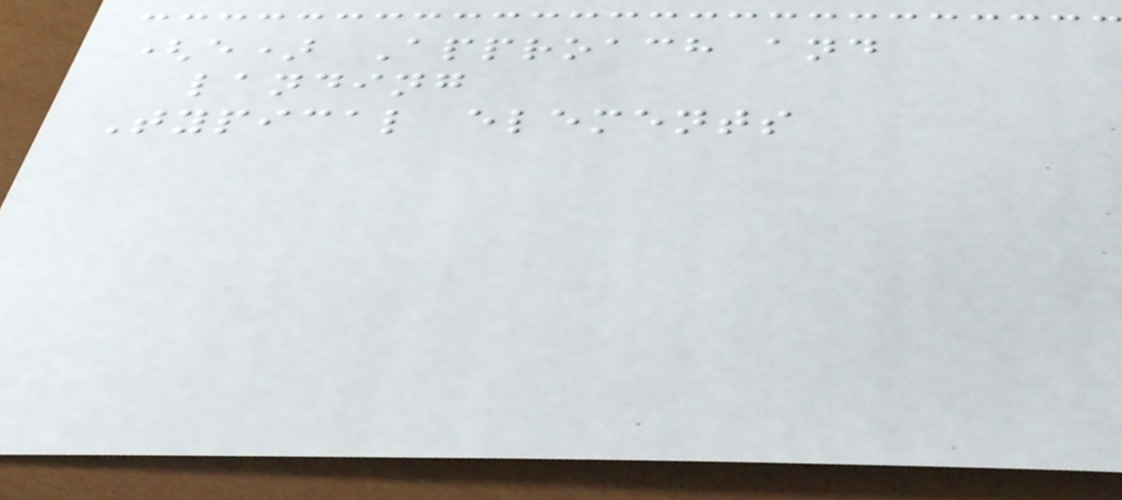(e) Approach and
landing
Typical elements
